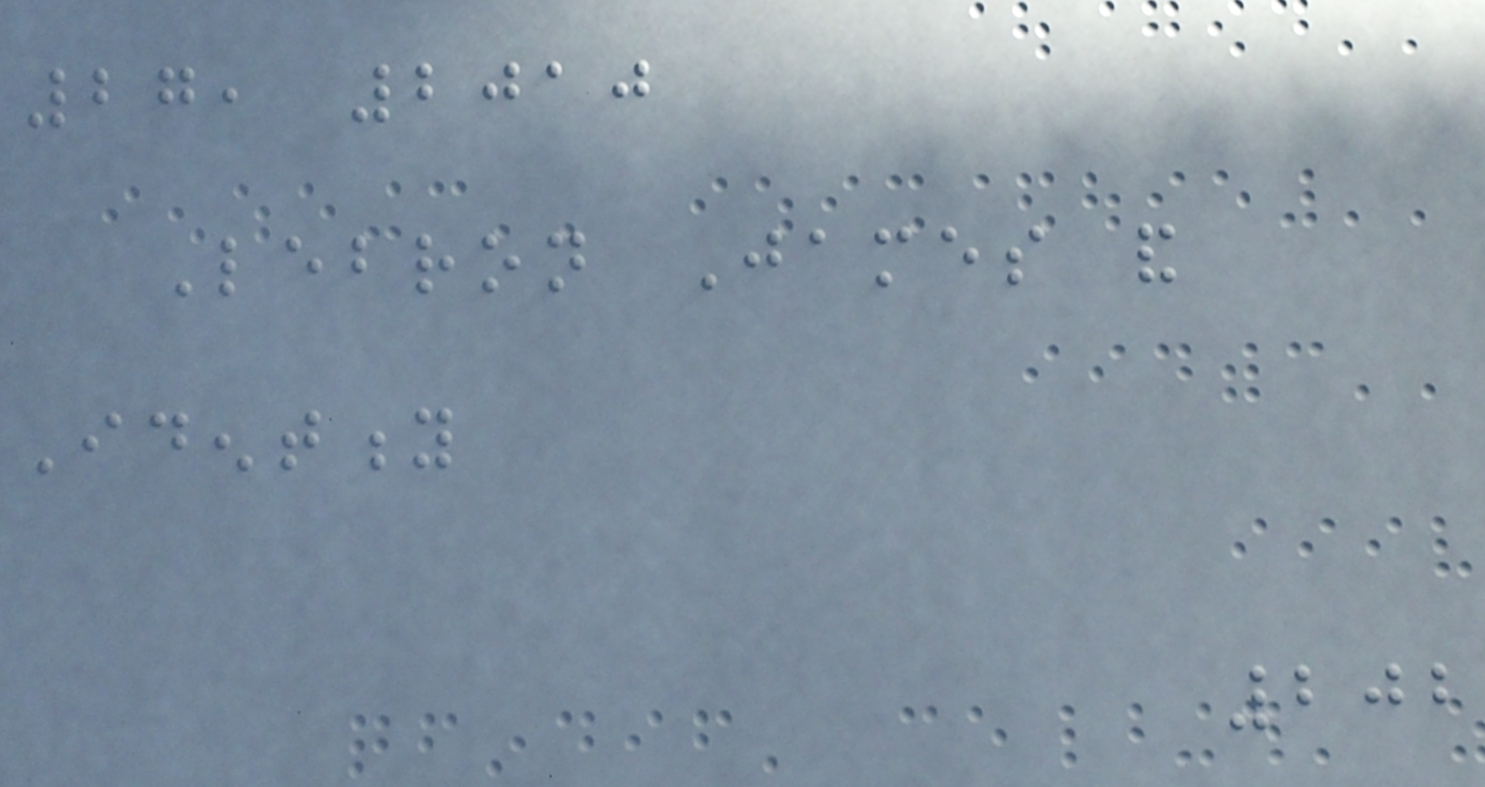27, 2010
Lebron James and
Identity
202
